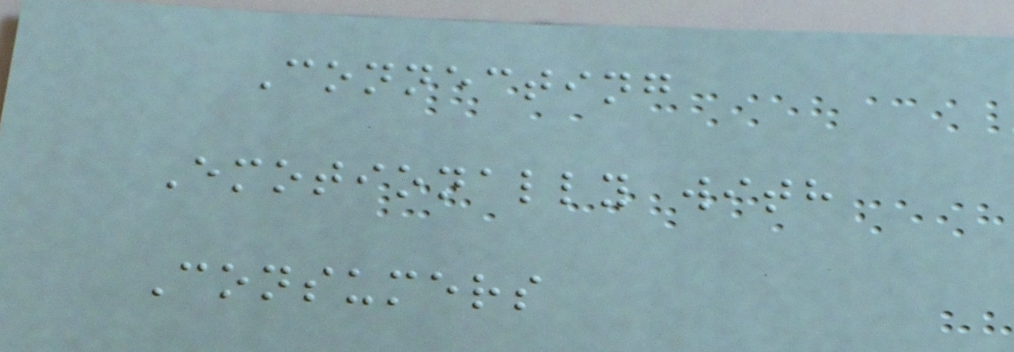Connecting
Emotionally with
Consumers
